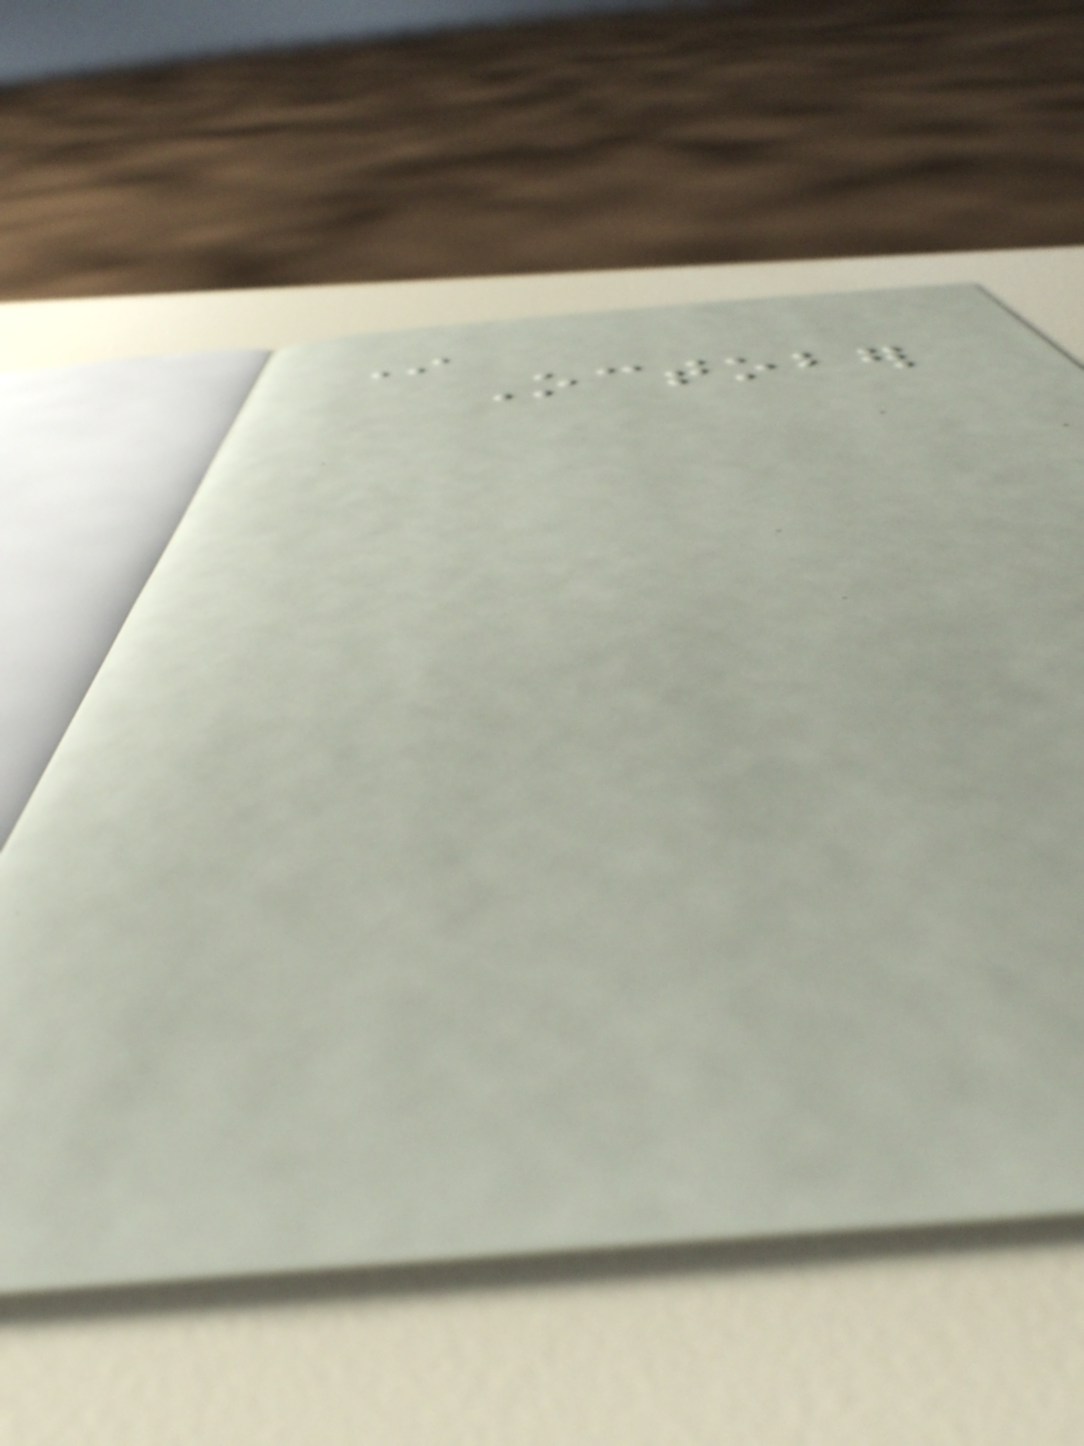In
October
